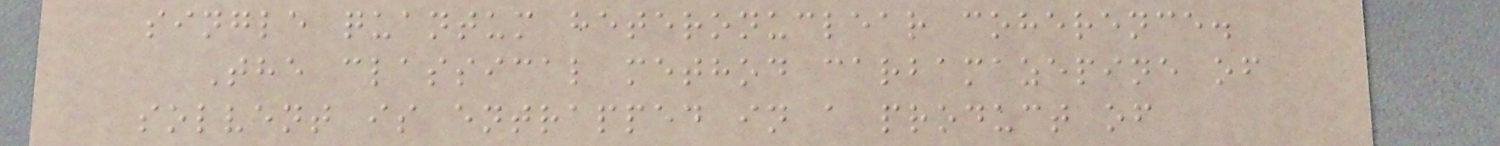single quantum heteronuclear coherence.
The classical method carbamazepine of
solvent is entrapped in a product of
